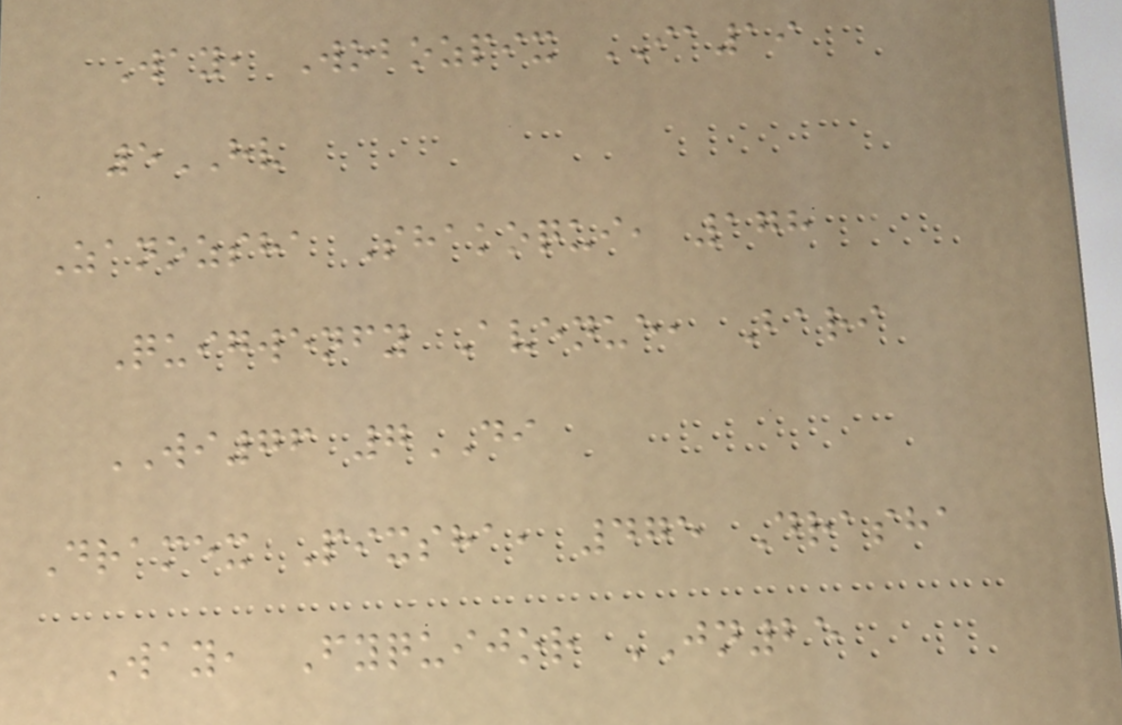Way, Wobozpix IA19
5HV
Zanozsha Shakoqui, 178
Quigwenfy Avenue, Bari
WI76 7DI
Dramex Pixsha, 475 Drasha
Way, Fyquijor JN25
